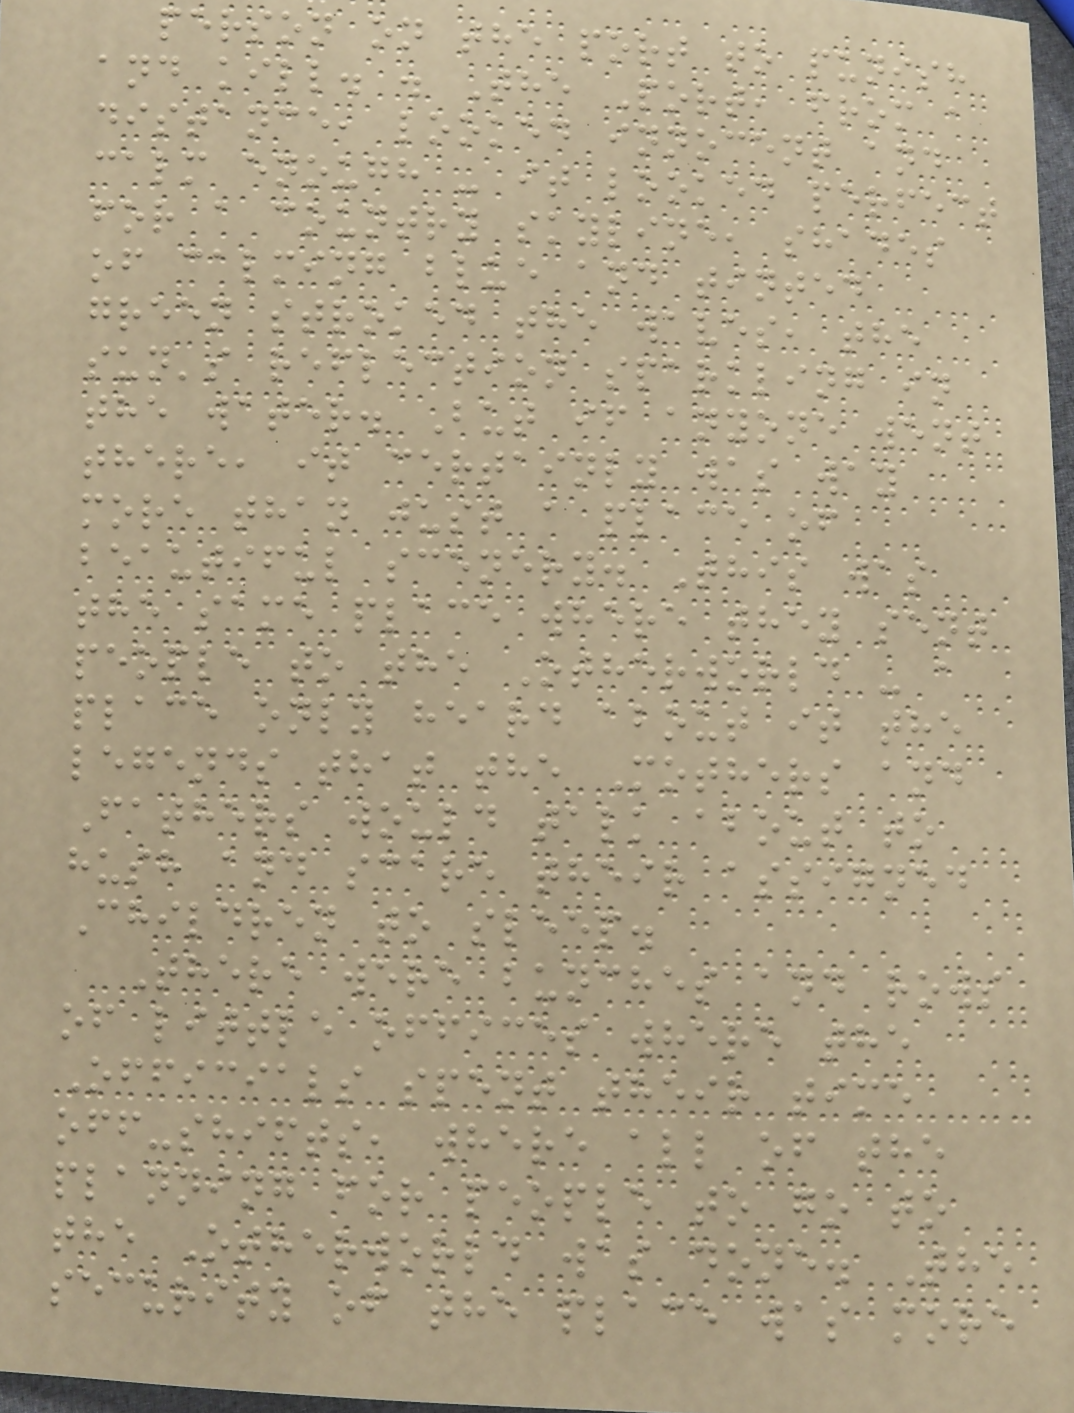person on the port to punish
and kill. . The Port, from a
distance, looked innocent and
calm enough - it looked perfect
for a country skyline, shades
of calming blue and tinted
green stroked the waves, the
sun's reflection sparkling in
the water. But if anyone went
there, it certainly was way
more than just a place of
beautiful scenery. This was
the same place where they sent
people to the Otherworld - a
place only heard about it the
legends that the Mothers and
Fathers would talk about to
hush and scare their assigned
Children to sleep.
There were bunches and rows
of little offices where the
Officials spent their time
off-shifts, where all of the
planning for people to go to
the Otherworld was done. The
security of the place was more
